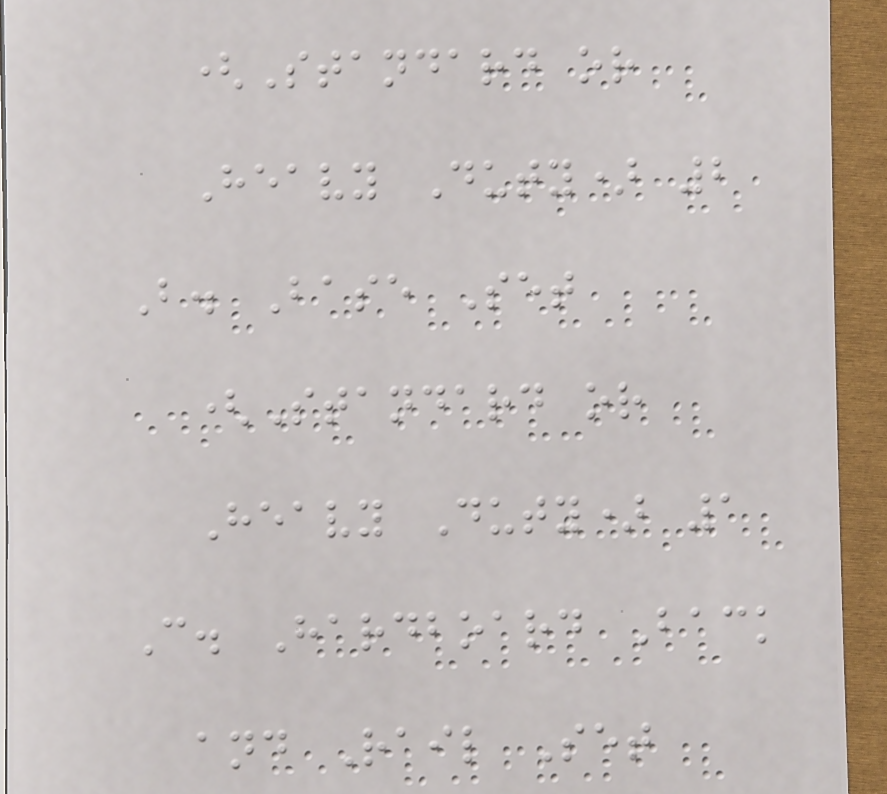(Standard or
Heavy Duty) 2
B. Base Set
(Standard or
Heavy Duty) 1
C. Hardboard Back
and Rail Set
